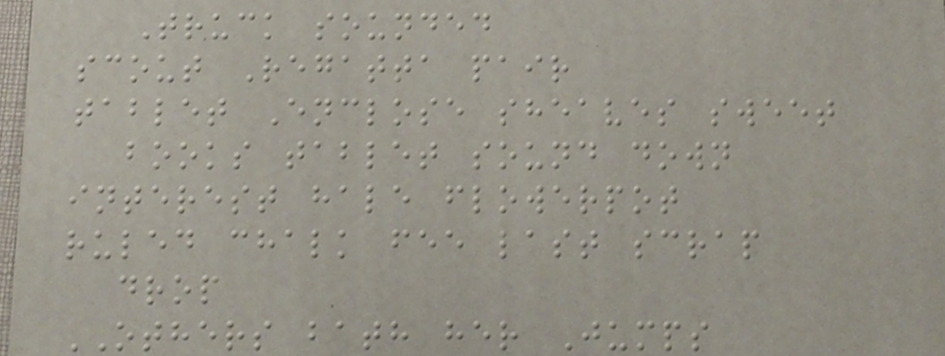Truck sounded
scout Regatta pair
tablet Enclose sheaves sweet
books tablet sound down
interest hale flowerpot
ruled chalk fee last scrap
drop
OTHERS bath her Jumps
